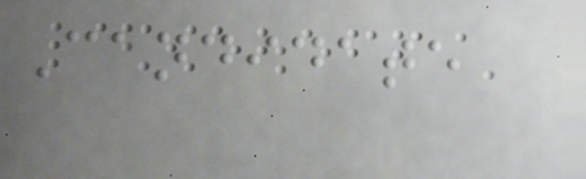Candidate
